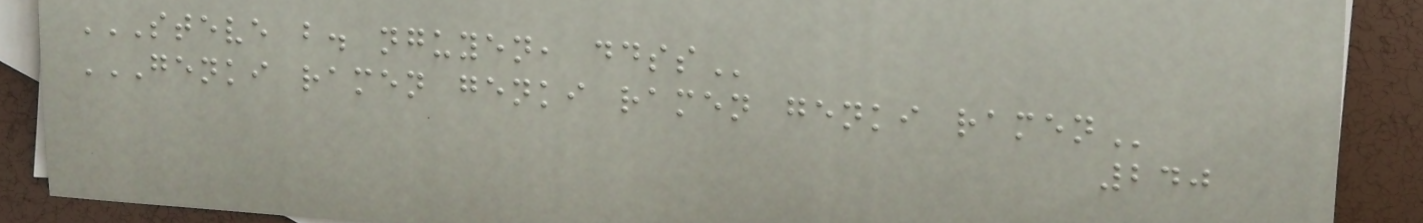STEVE B. NGUYEN, DDSS
GENKI RAMEN GENKI RAMEN GENKI RAMEN
240
